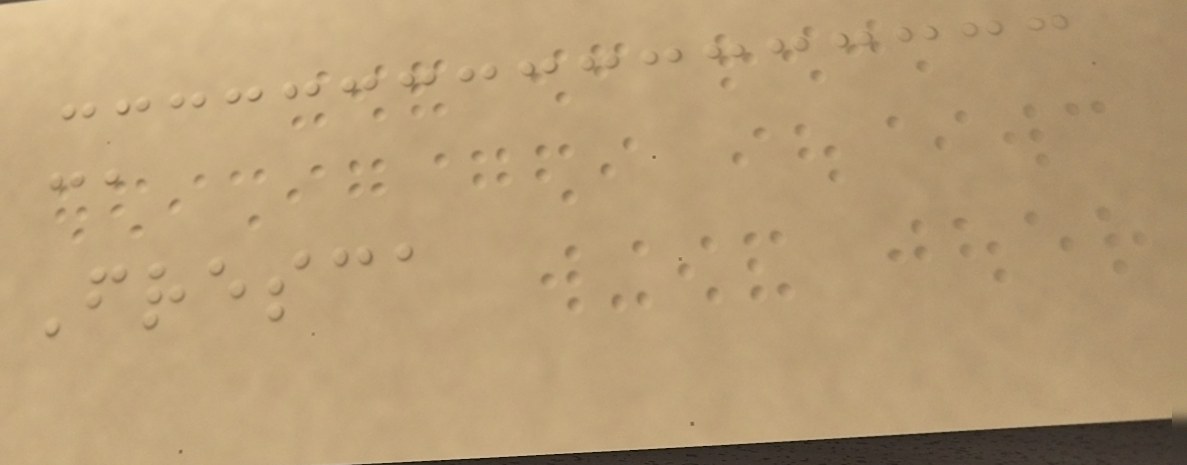ca
Fresca
